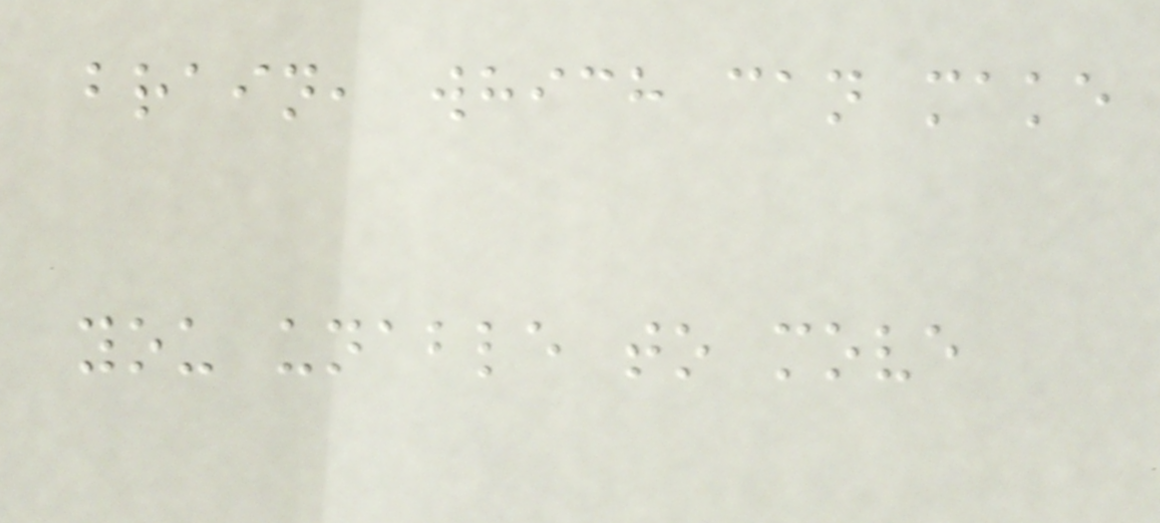brain, which can make
you unable to move
